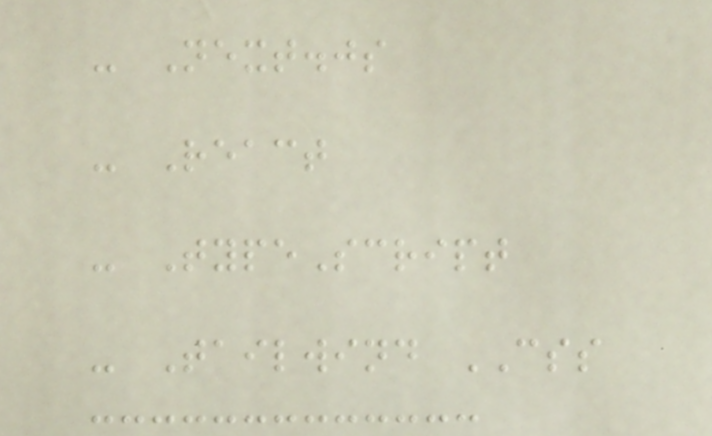- Next.js
- React
- TypeScript
- Tailwind CSS
